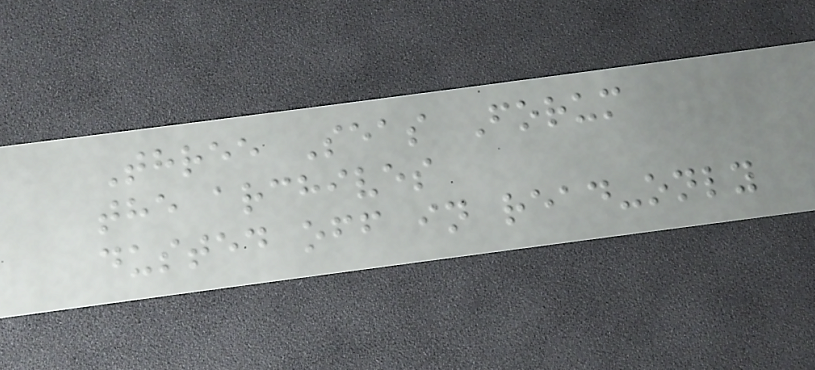Three Seas Forum
the archives
dusted off in read-only
